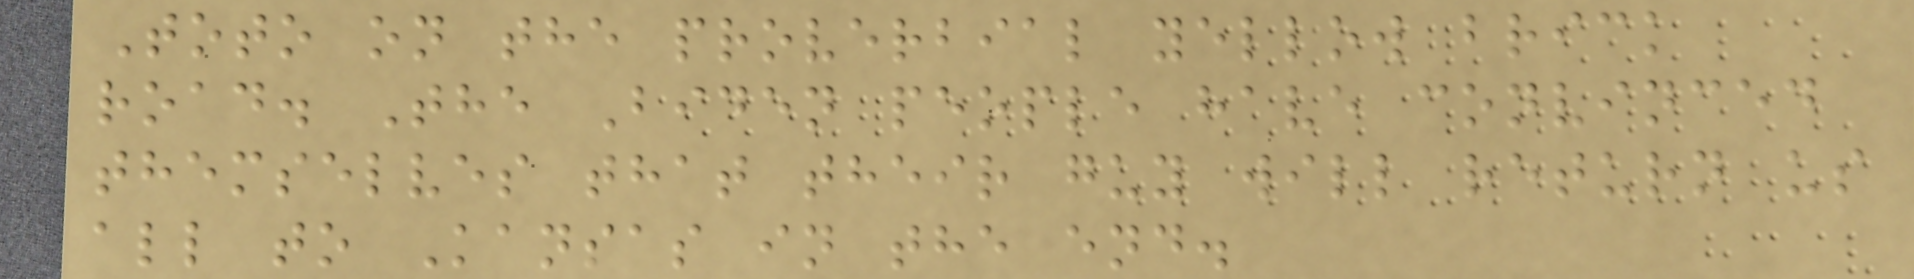Toto on the proverbial yellow brick
road. The Biden people have convinced
themselves that their guy will return us
all to Kansas in the end.
